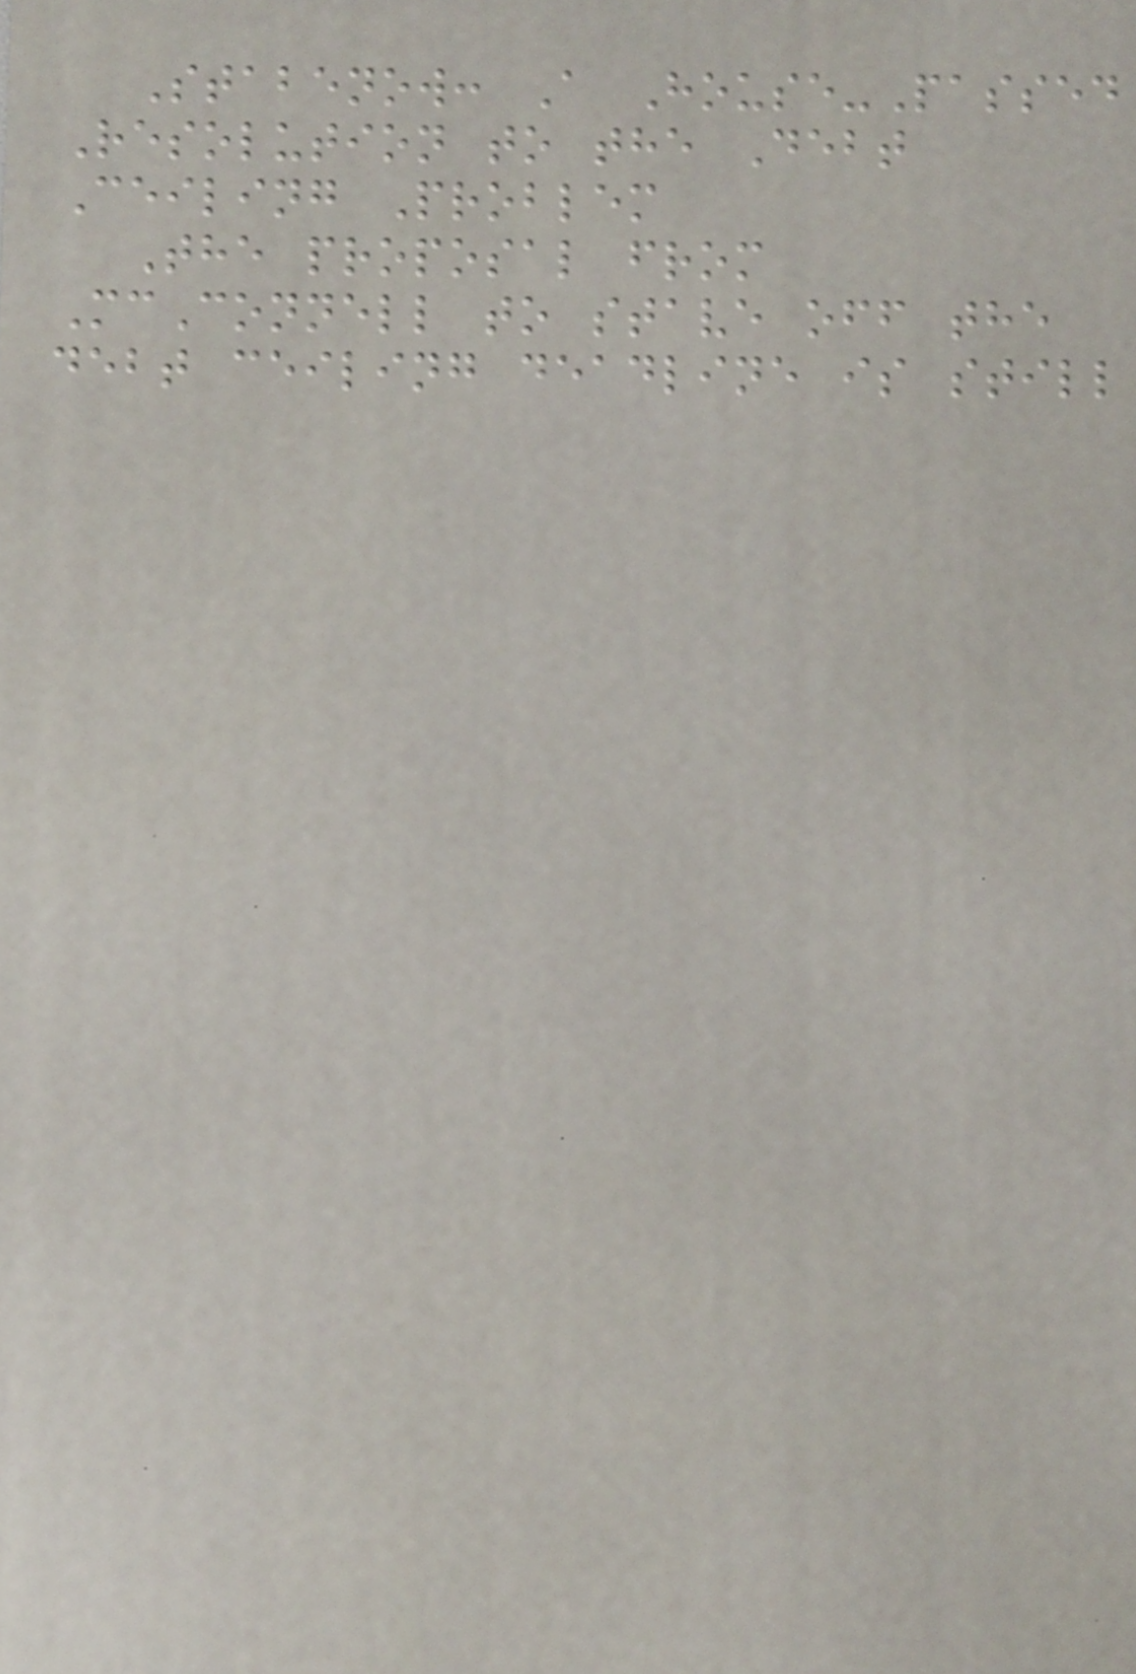Stabenow: A House-Passed
Resolution to the Debt
Ceiling Problem
The proposal from
McConnell to stave off the
debt ceiling deadline is still
